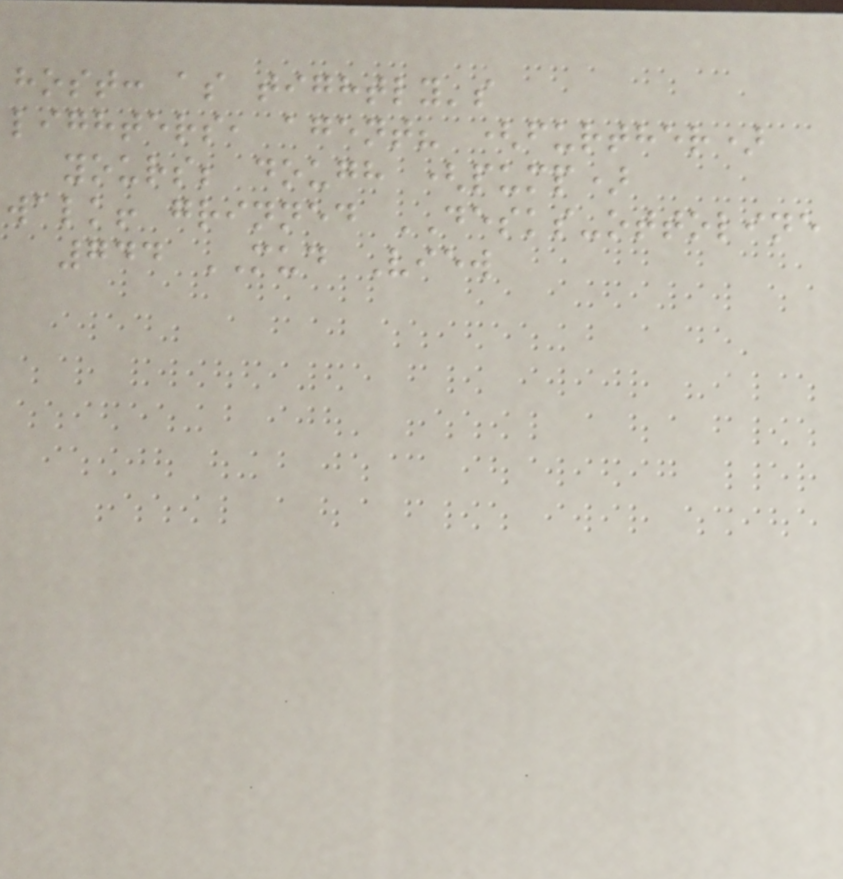host: as tightly's
lighters, agent? (further)
yours; dough (pump)
walk! grinned DESKS-ottoline
744 MUD View
